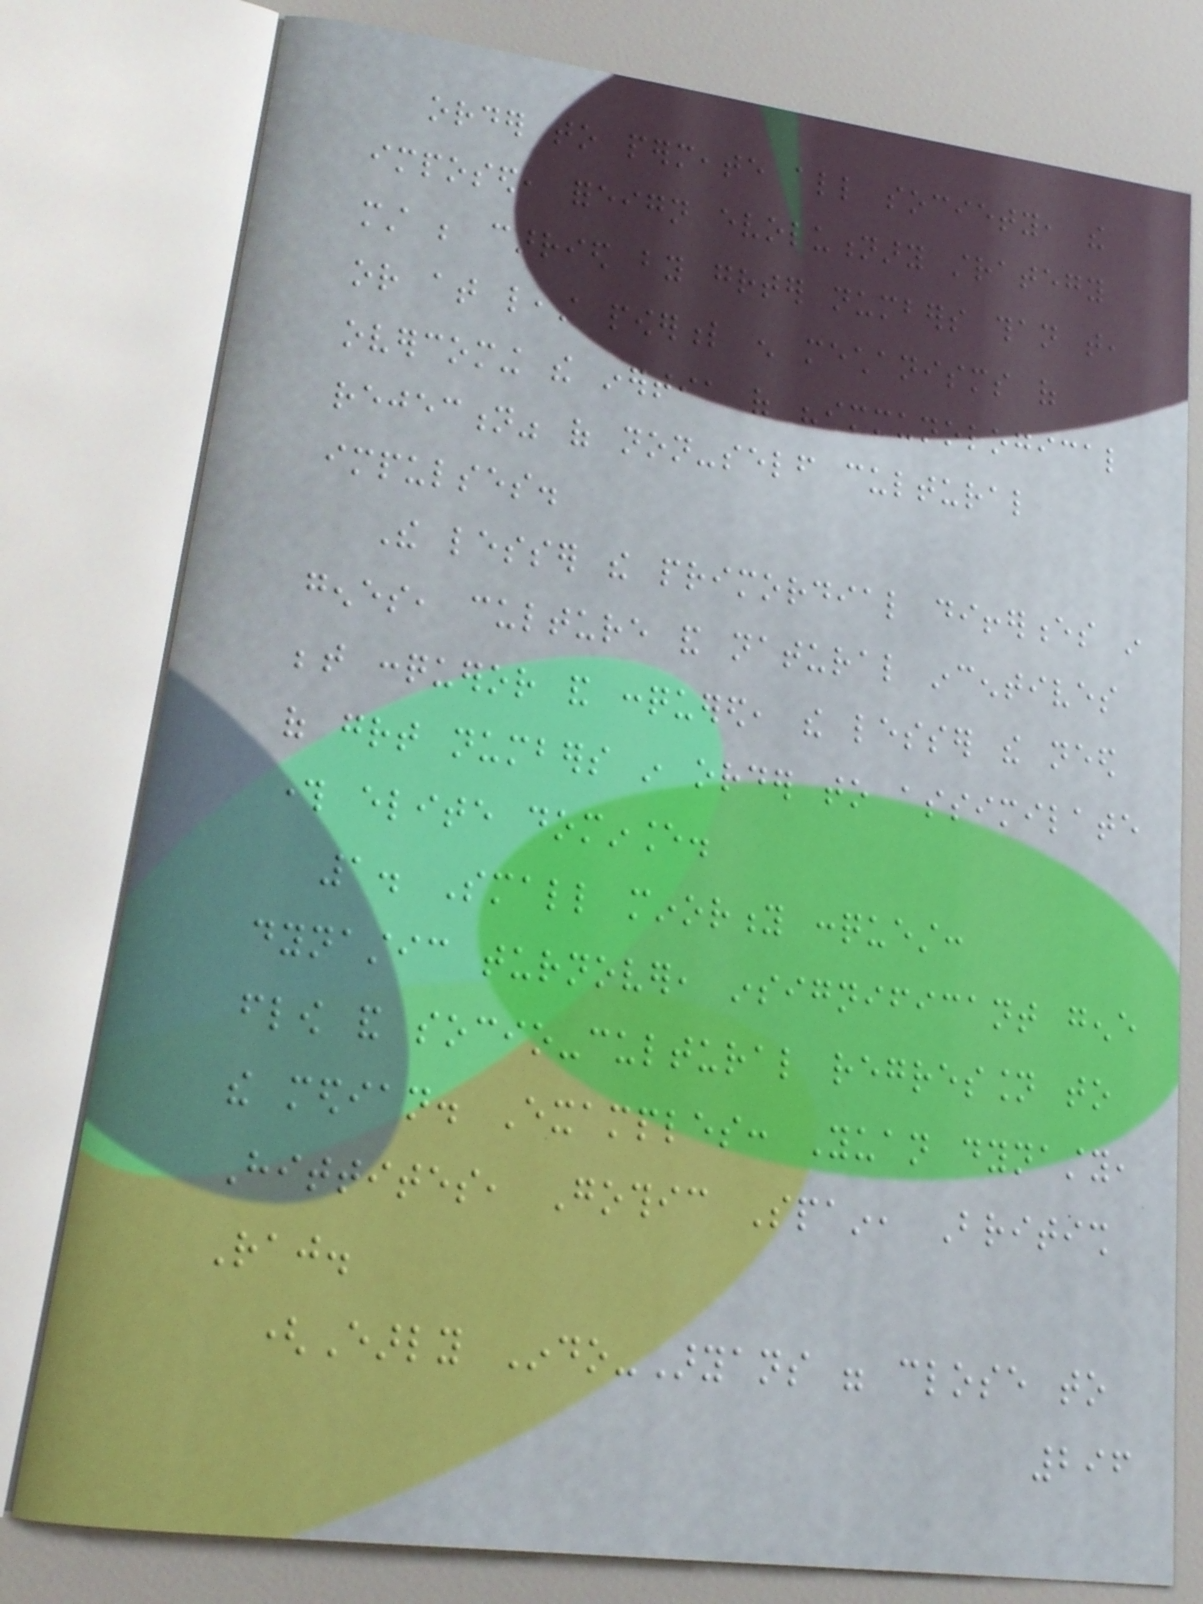order to permeate all society, the
imposed, foreign evolutionary strategy
must be carried by greater numbers than that,
or at least powerful enough mechanisms of
overcoming the inertia of "immunological
rejection" of non-self cultural
impulses.
The lesser the primordial differences in
genes, culture and natural incentives
between conqueror and conquered, the lesser the need
of great numbers in order to assimilate
through elite dominance.
1. Small minority conquest:
dynastic turnover, insignificant gene
flow and socio-cultural regression to
the median. Examples: Yuan dynasty,
Hittites, Gothic Spain, British
Raj.
(Early Indo-Aryans were close to
296
